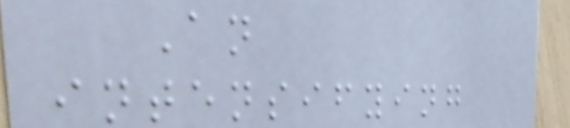An
intensifying
